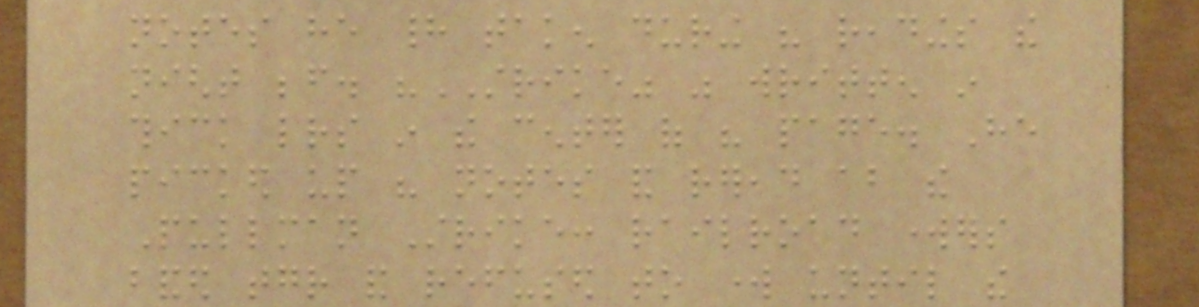notes he had taken during his readings the
night before. "STRIKE" was written in
thick letters in the center of his page. He
picked up his notes and reread about the
Pullman Strike: railroad workers
banded together and refused to work until the
